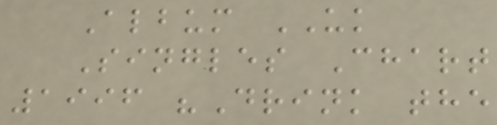Album UK
Singles Chart
1996 "Drink the
